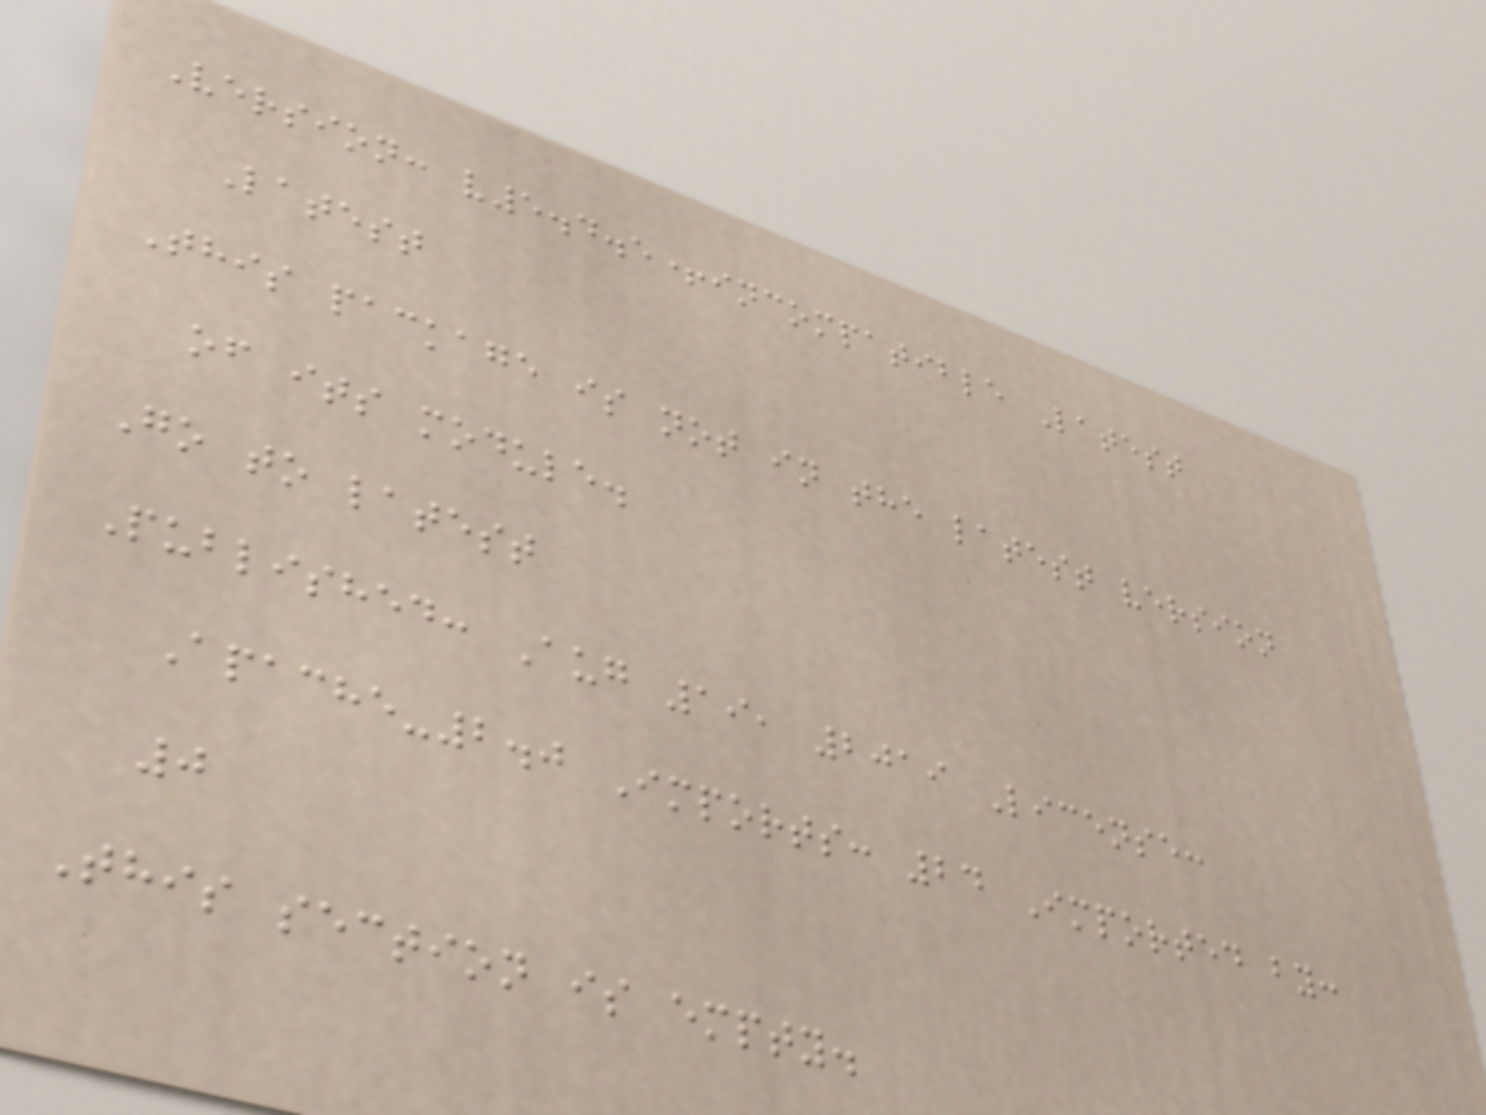Version: v5.4.5+incompatible Latest
Latest
This package is not in the latest version
of its module.
Go to latest
Published: Aug 19, 2019 License:
Apache-2.0 Imports: 24 Imported by:
0
This section is empty.
